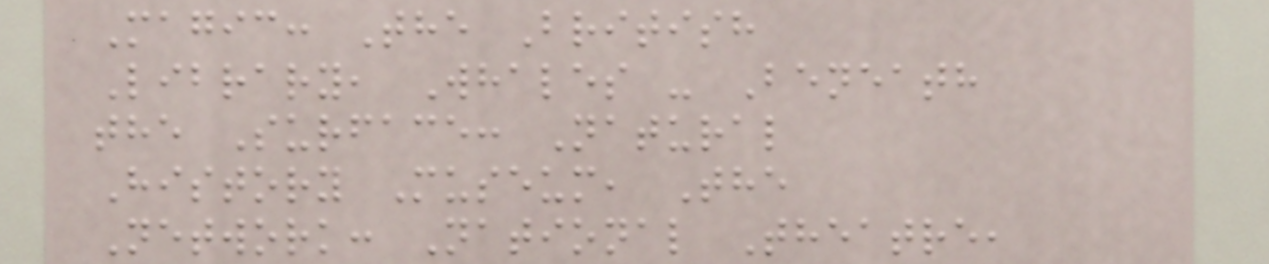Magic: The British
Library, Whales - Beneath
the Surface: Natural
History Museum, The
Network: National Theatre,
